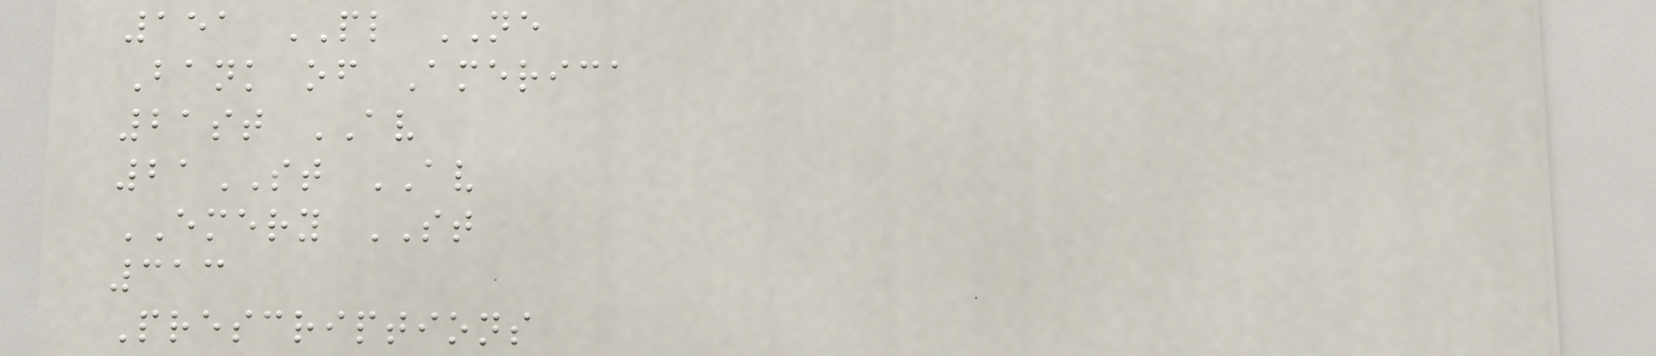151 PL NE
Bank of America
21st AV
21ST AV
EMERY ST
313
Prescriptions
